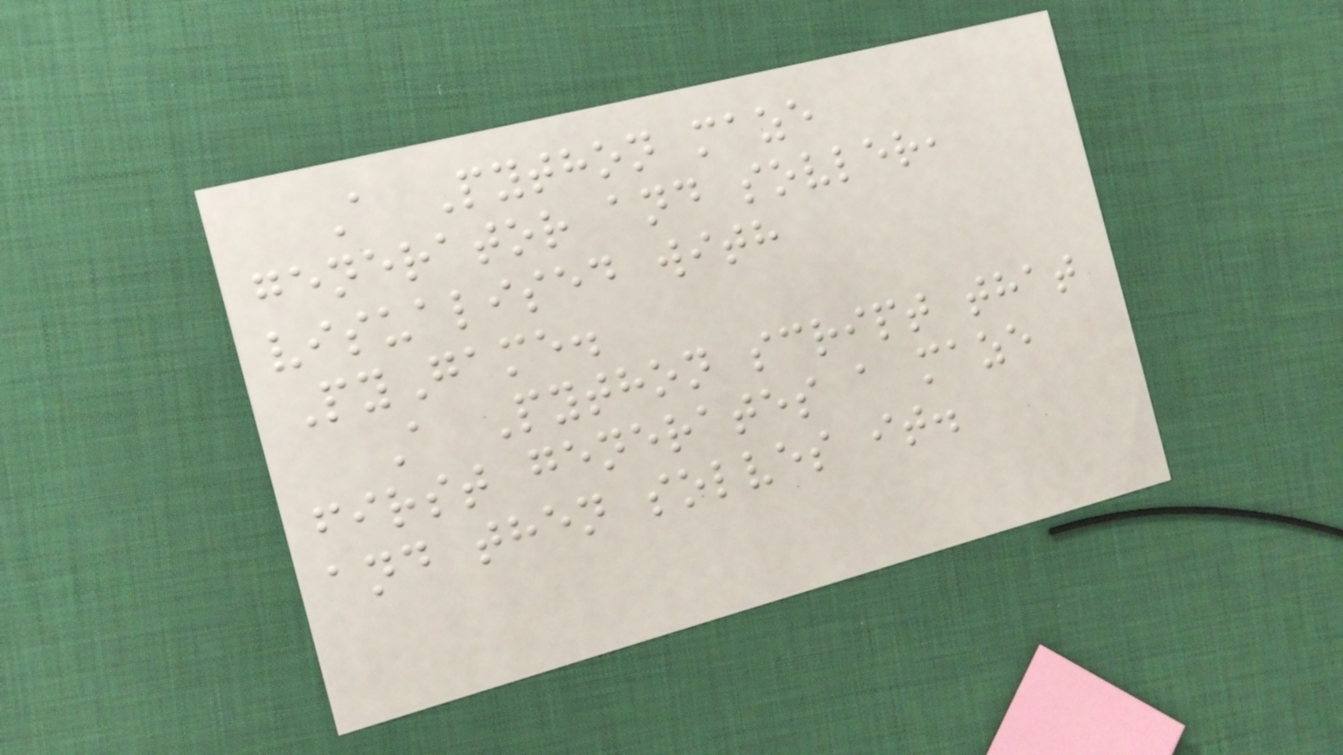A Python maze
generator and sovler,
visualised with
PyGame.
A Python script that
first generates a maze
and then solves it.
